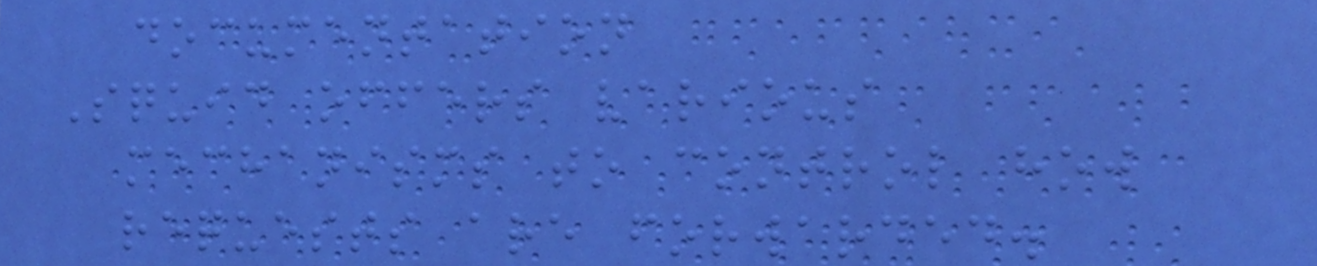documentation
Squid offers various
mechanisms to control how
requests are forwarded.
